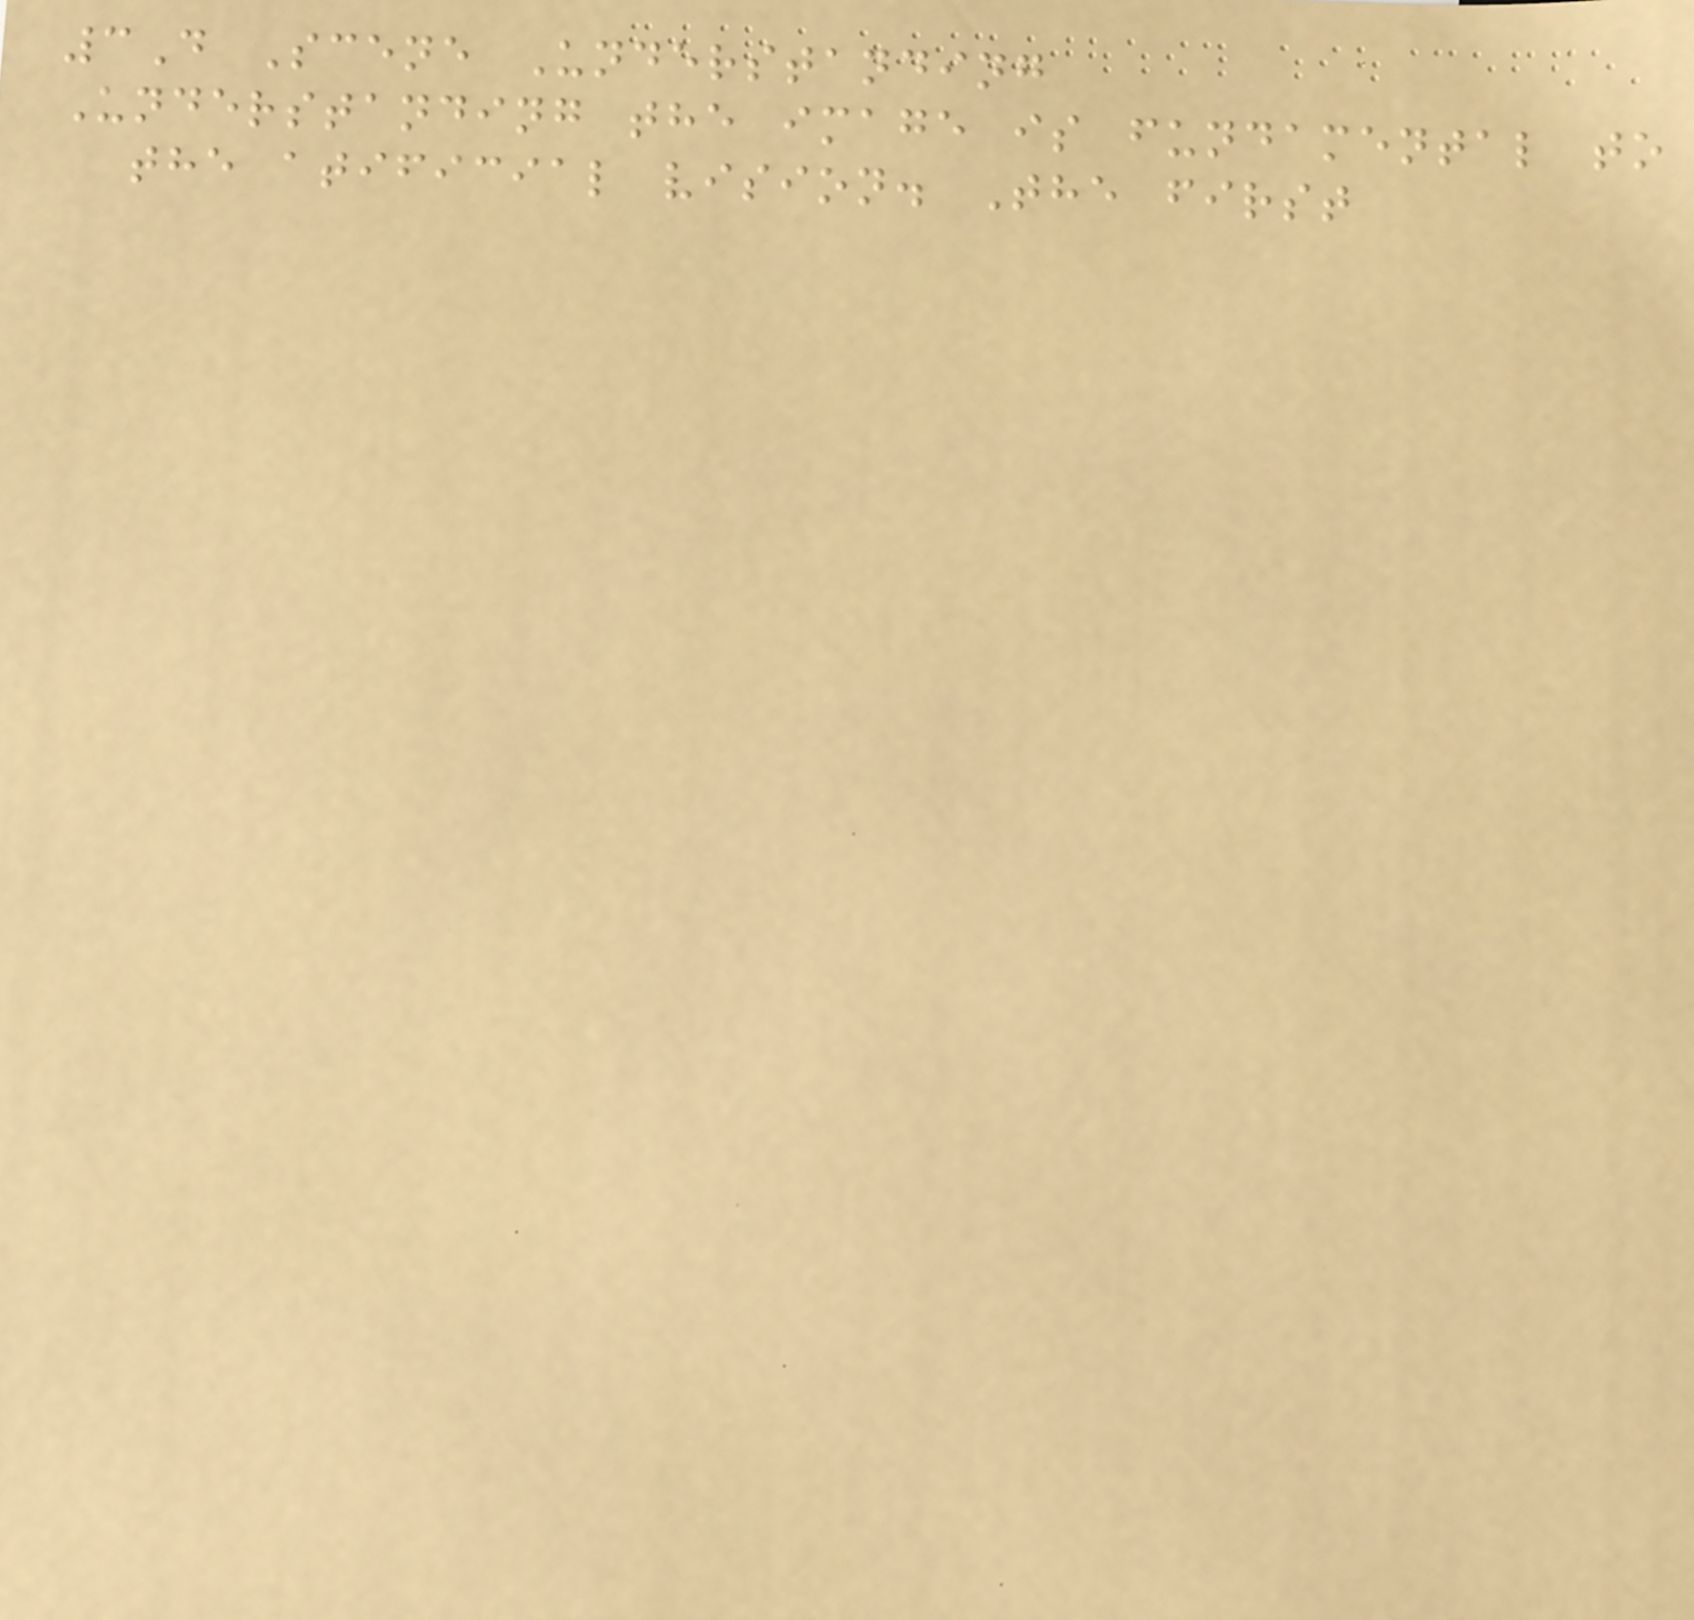3D Scene Understanding
Understanding the image is fundamental to
the atificial vision. The first
